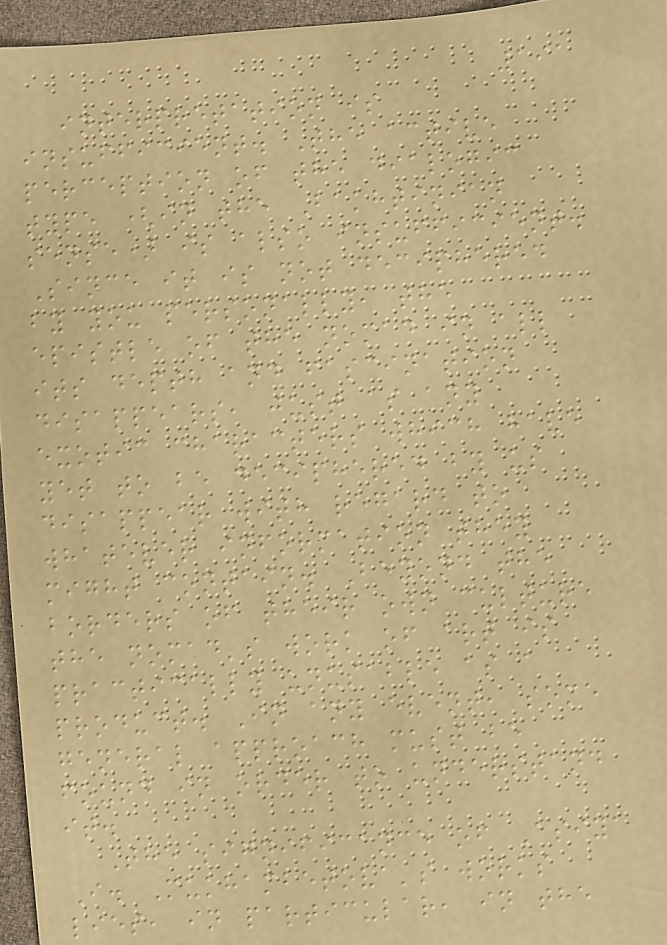191
interpretation is
insufficient. The active
perception of the dialogic
type (in the Bakhtinian
sense) is also insufficient.
Since it is not deciphered
by you personally, the
epistle of the nomad in all
its depth and fascination
disappears, just as any
exotic characters which have
yet to be deciphered by us
disappear with regard to
whatever information they
might contain. Beyond the
borders of their own culture
the nomad's work of art is
practically unusable as a
product. In any event, some
general approach must be
found in order to understand
it.
The significance of Asiya
I. Mukhambetova's works
lies, in particular, in the
